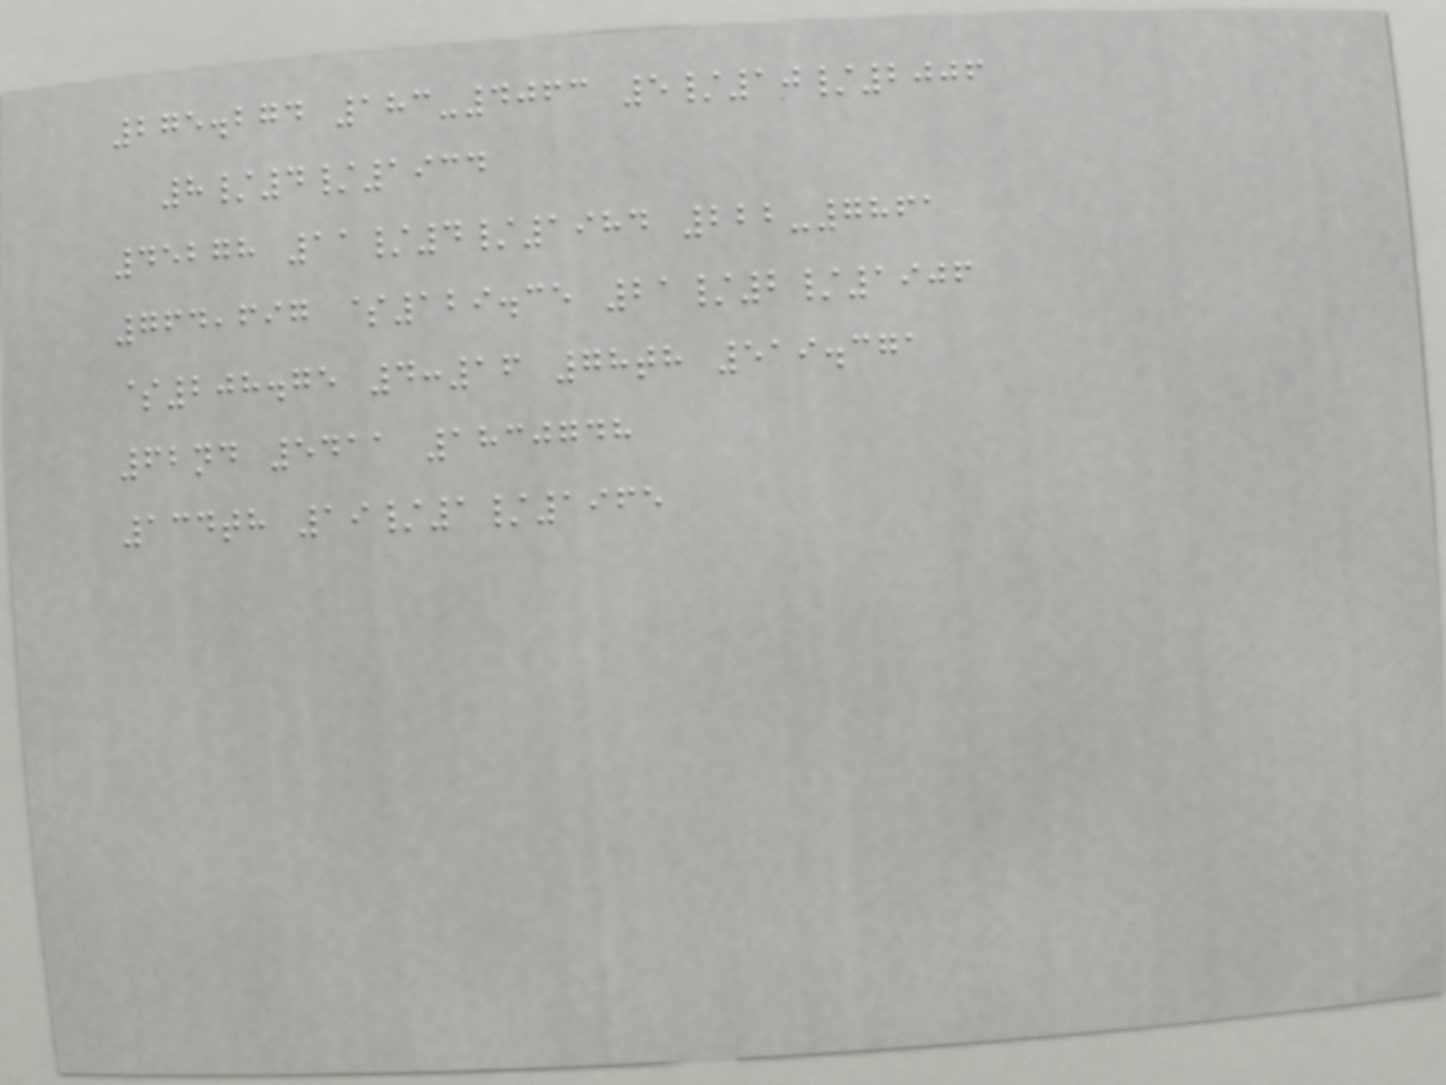275.274 183-4063 5/10/2006
8/4/1934
45278 11/4/1984 222-7861
764,697 $129.35 21/2/1906
$208.75 4:16 78th 519.371
62nd 5411 1830748
134th 19/1/1965
